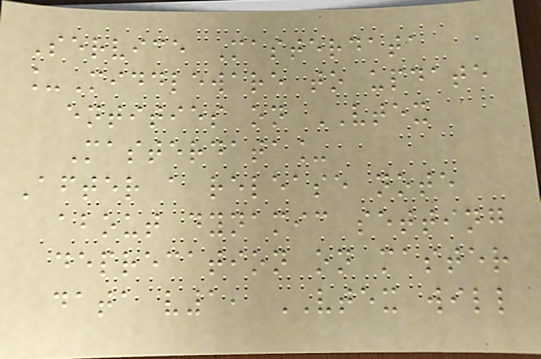Service Masterdata
_Middleware to update
entities on VTEX
Masterdata_
After a release note
about dynamic setting
deprecation on master
data v1, VTEX will
